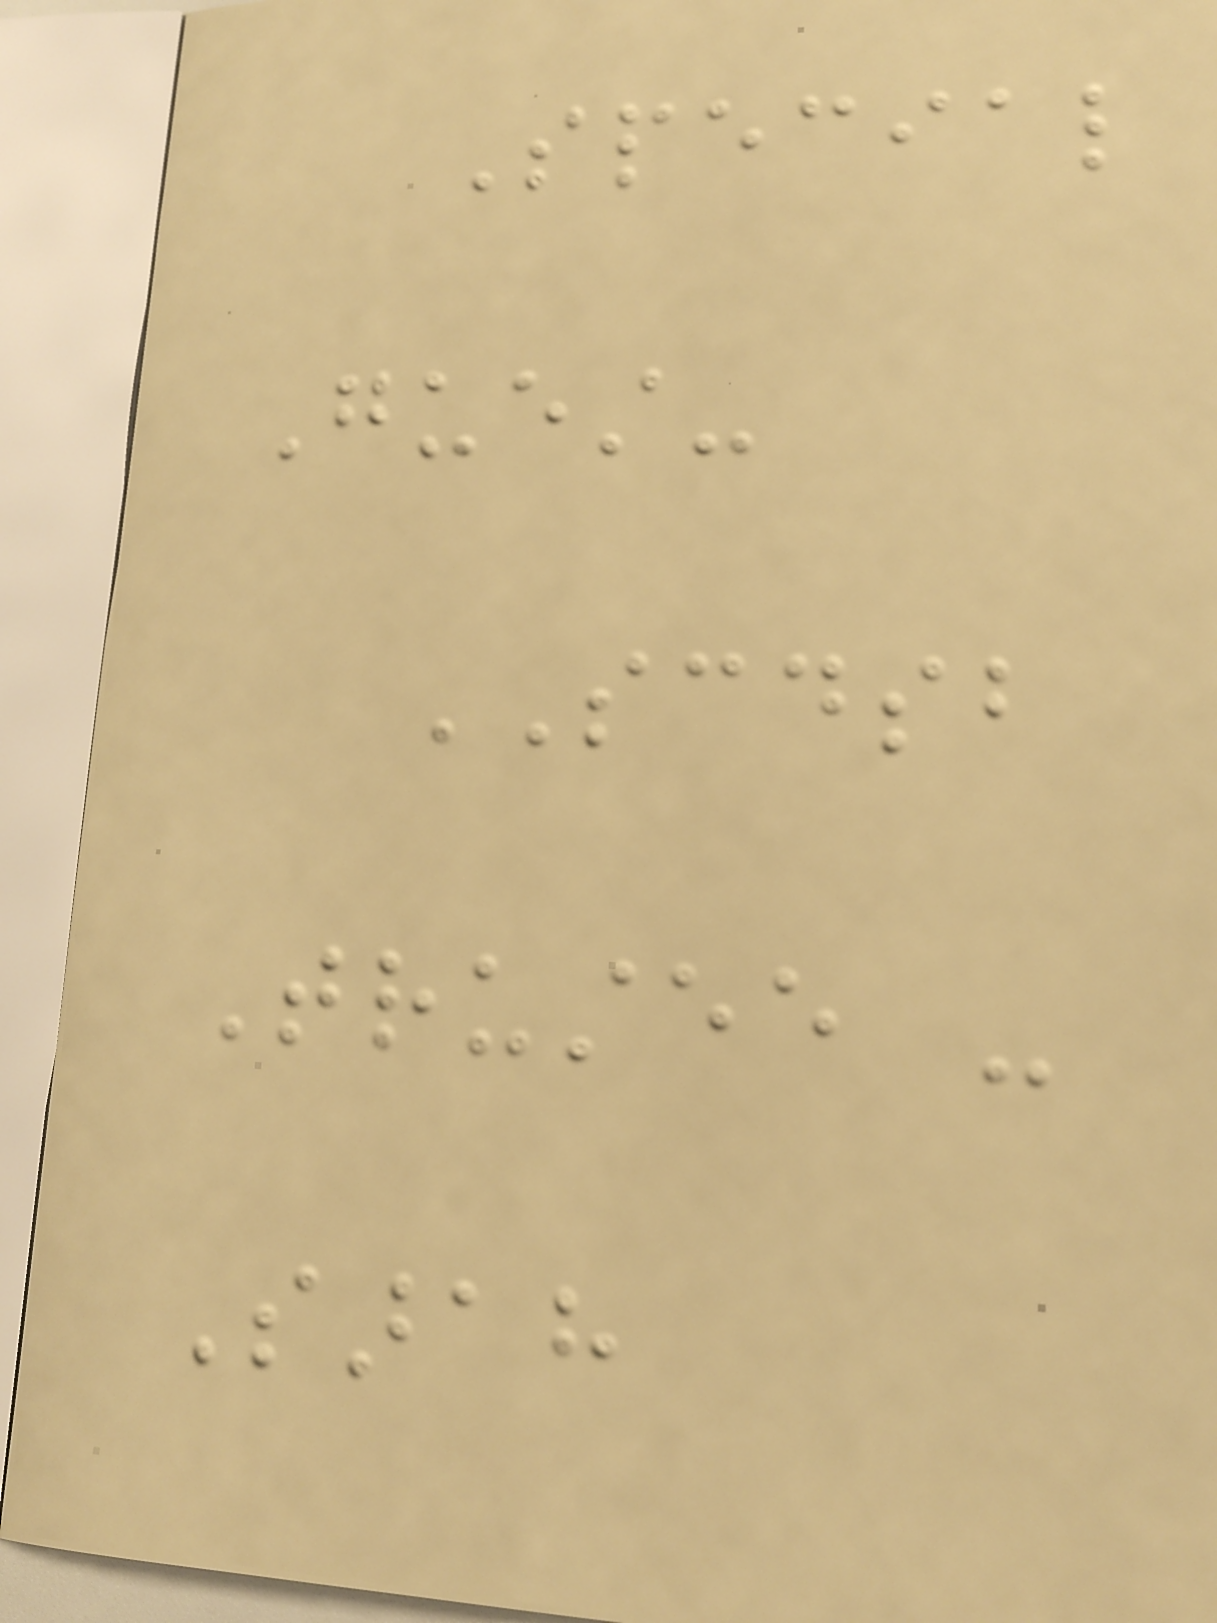Special
Guest-
SCDSB
Trustee -
Sarah
